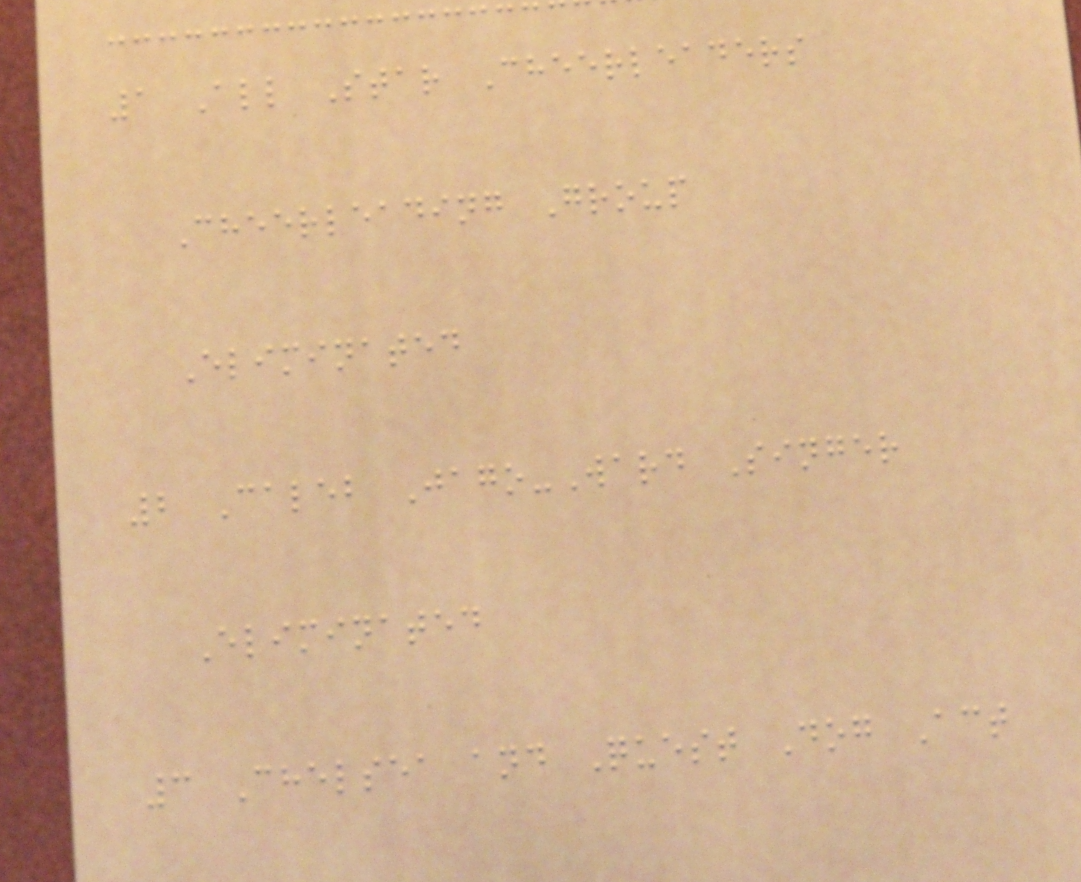1 All Star Cheerleaders
Cheerleading Group
Eliminated
2 Caleb Jago-Ward Singer
Eliminated
3 Chelsea and Quest Dog Act
